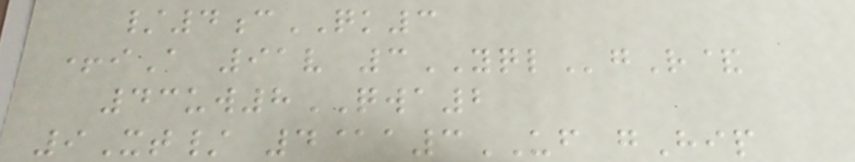/4cQK3
+iA 91v 3YQLgR&
43uw8QWA2
9Xt/ 4@a3UF gHip
